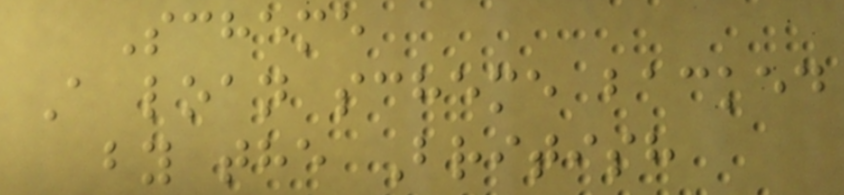Scheme
A loan scheme backed
by the British
